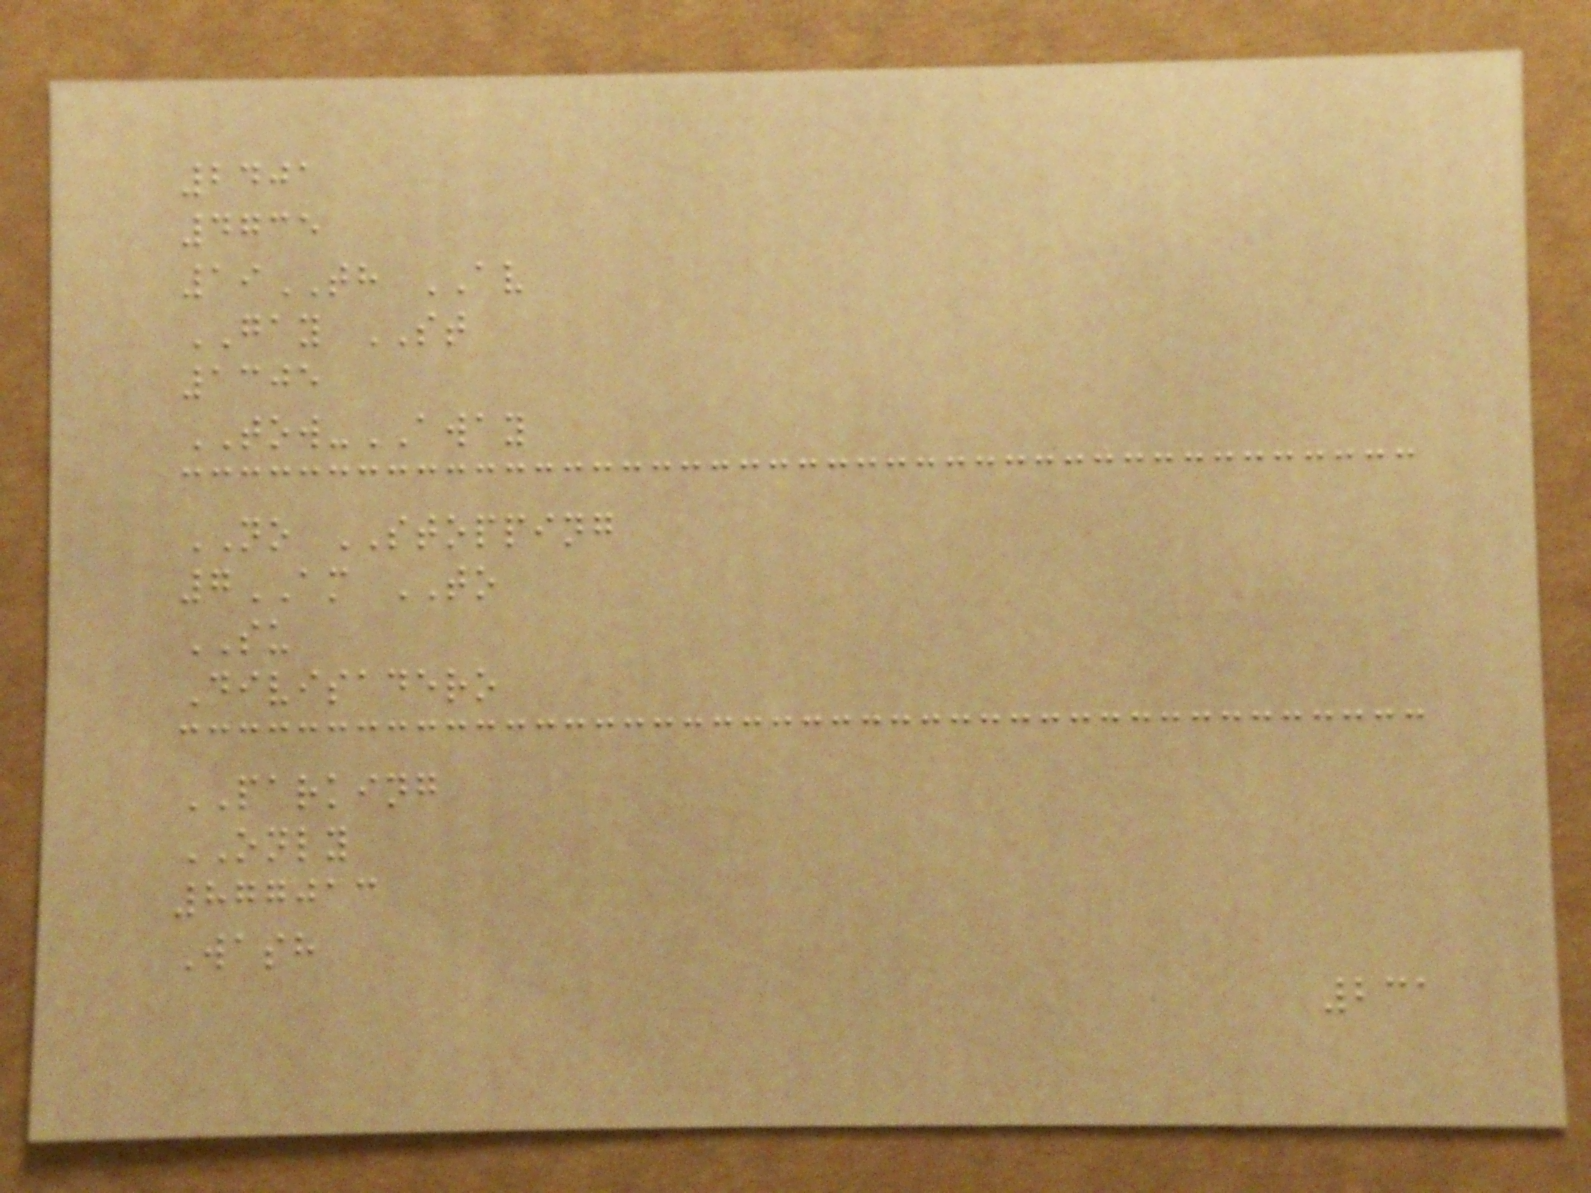2401
4735
19TH AV
GAY ST
1305
TOW-AWAY
NO STOPPING
7AM TO
SU
Divisadero
PARKING
ONLY
877013
Wash
231
